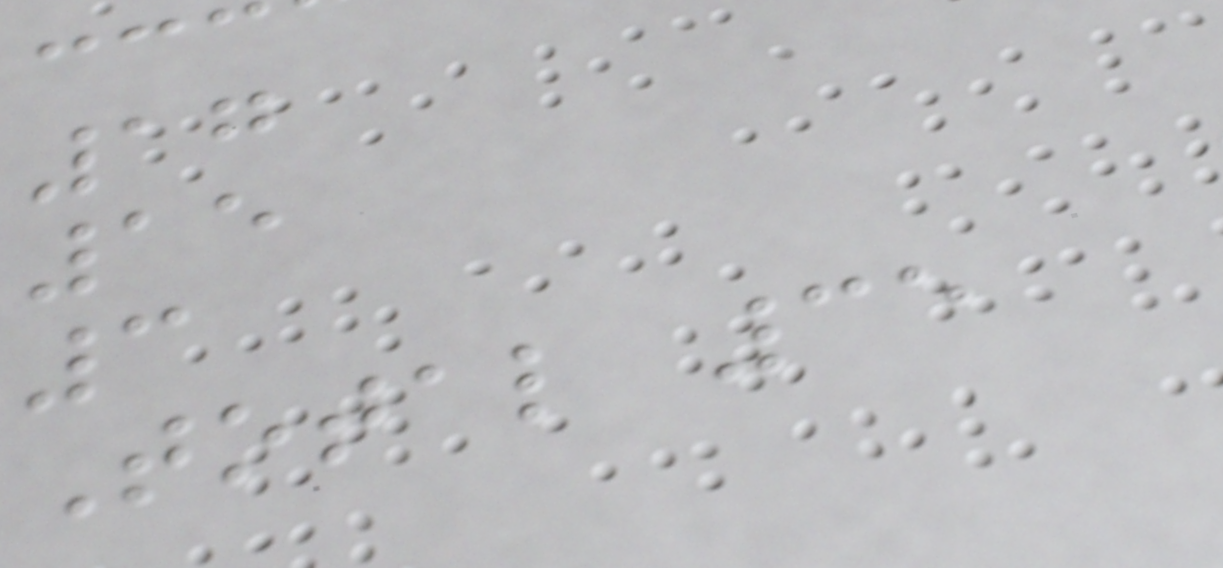17
15
3
Total 35
